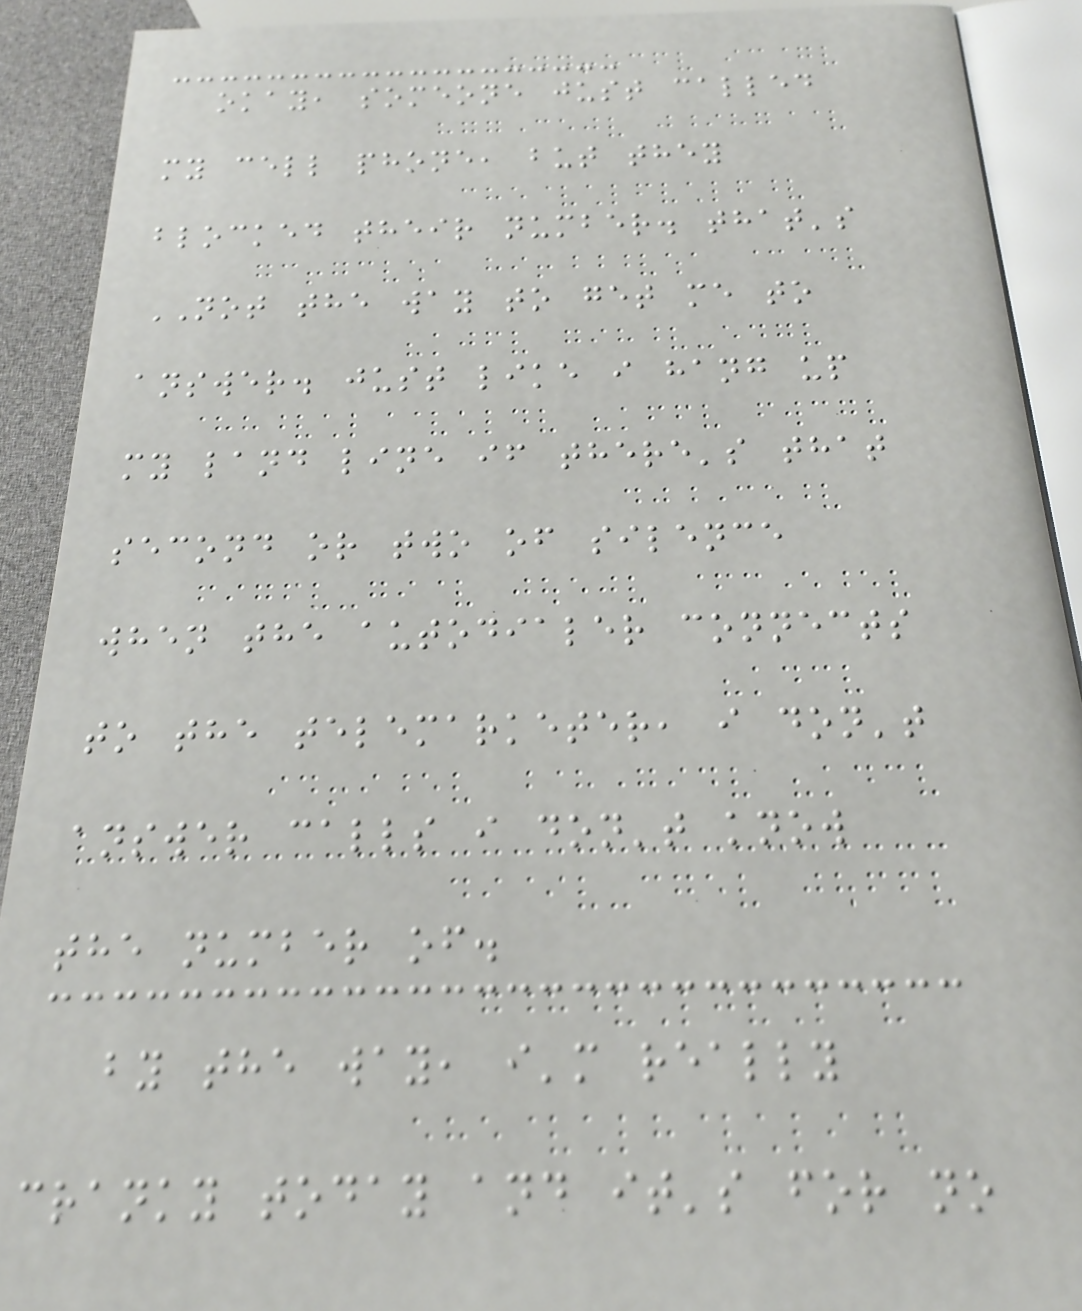okay, someone just called
my cell phone, but they
blocked their number. that's
NOT the way to get me to
answer. just like i hang up
my land line if there's that
second or two of silence
when the autodialer connects
to the telemarketer, i don't
answer calls i don't know
the number of.
by the way, i'm really
cranky today and it's for no
